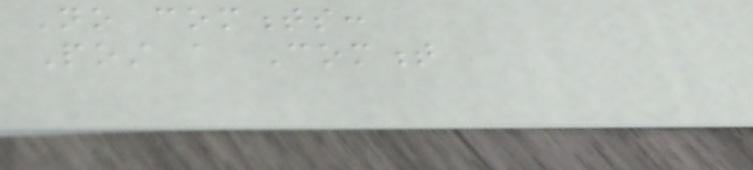No comments:
Post a Comment
